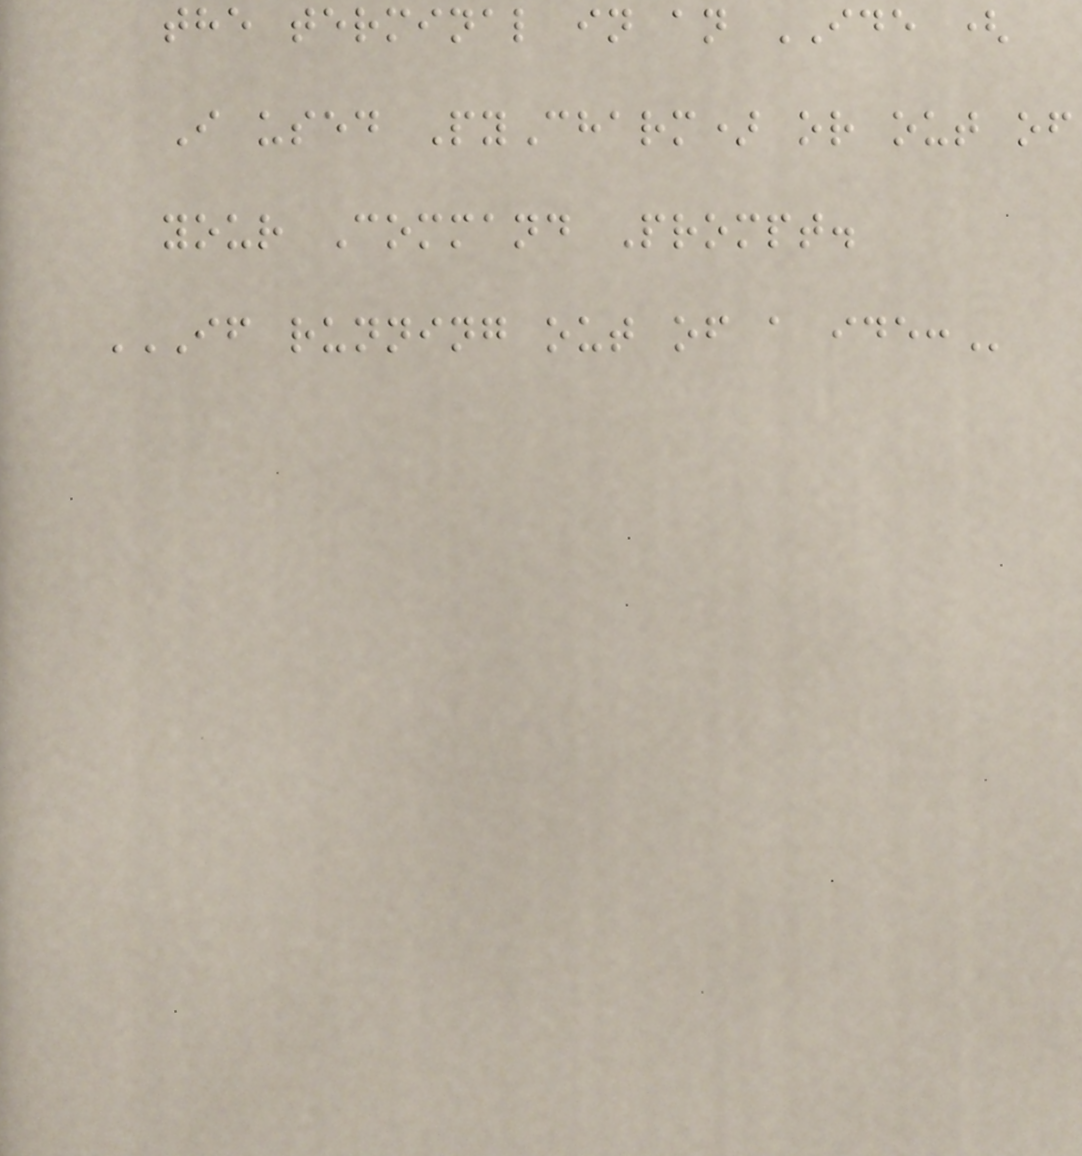the terminal in an IDE (
I used PyCharm) or out of
your Command Prompt.
IF RUNNING OUT OF A IDE:
